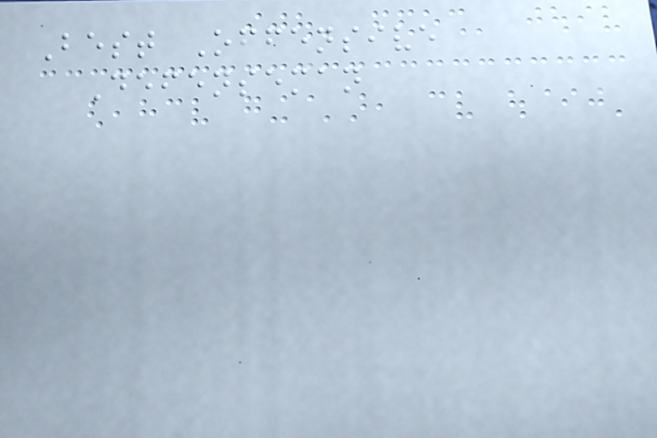Best Offensive
Defenseman
